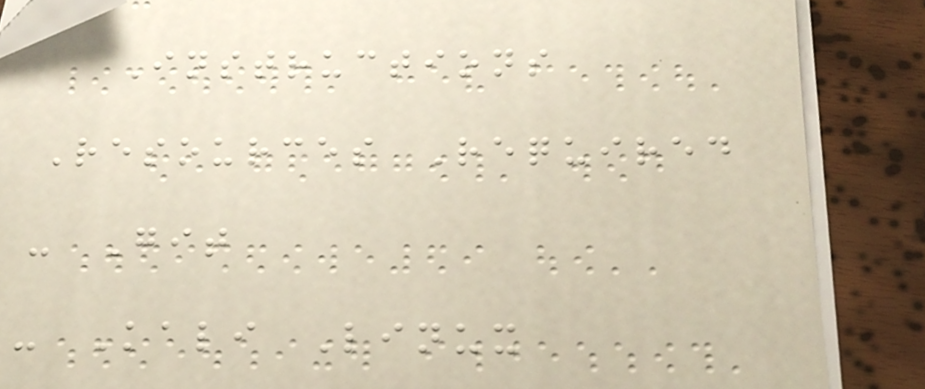Instructions
Resources Required
- Git
- Kali Linux
